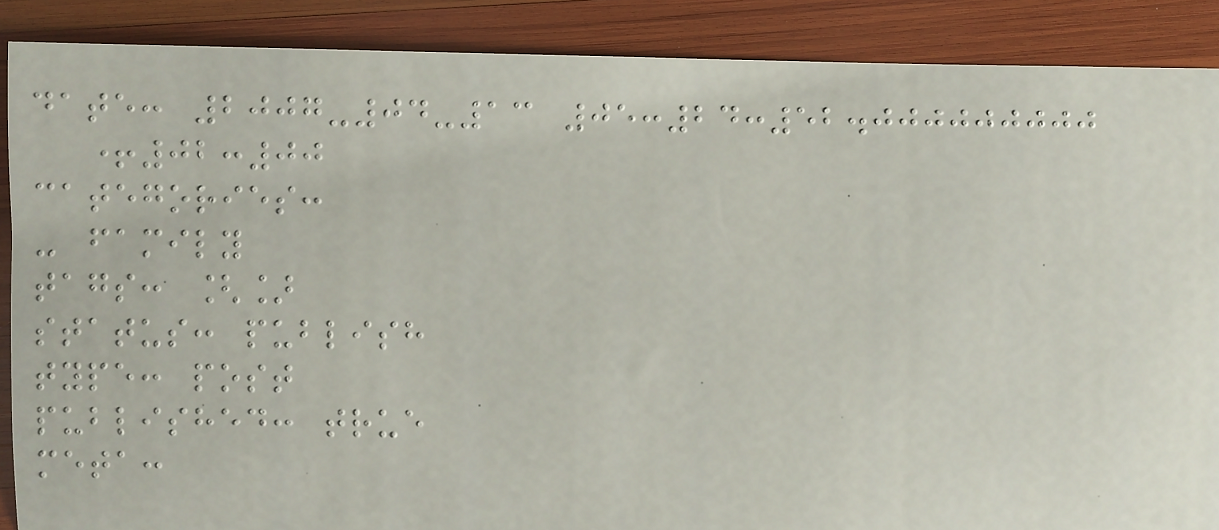date: 2007-04-13 05:24:52.000000000
+02:00
categories:
- family
tags: []
status: publish
type: post
published: true
meta:
